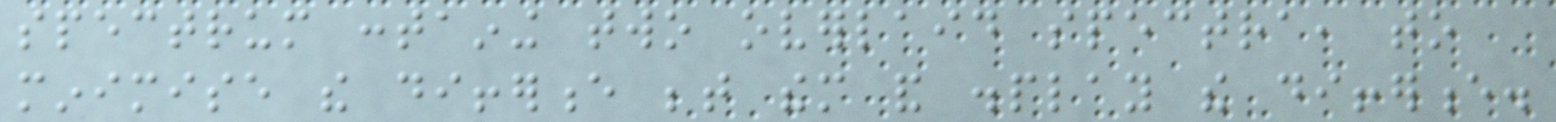spectrum containing two overlaid spectra, to
minimise the difference between them and display the difference.
